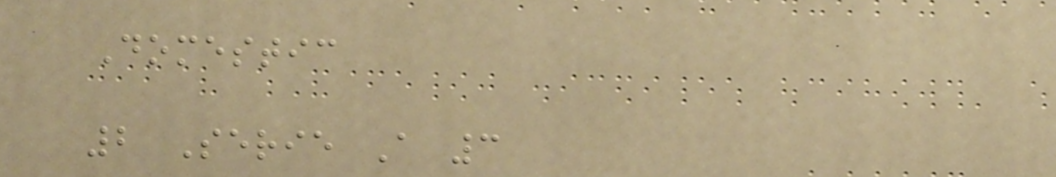Domestic
2 Serie A 3
